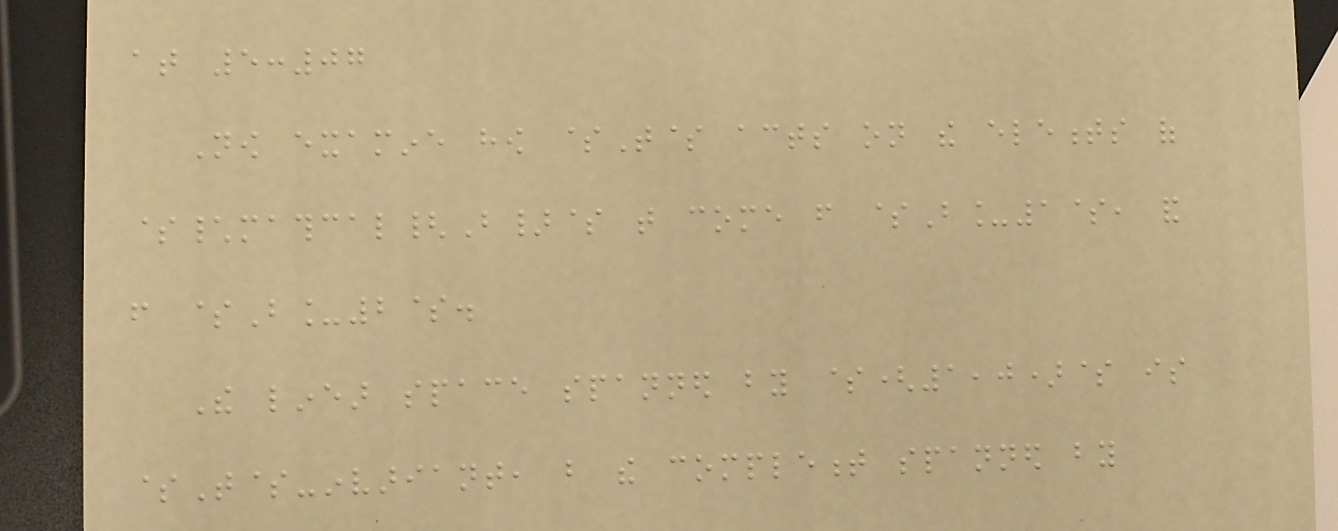at 5:07
Now examine how $T$ acts on the elements of
$\mathcal{B}$ that come from $B_1$, and
from $B_2$.
The linear space spanned by $(1,0)$ is
$T$-invariant, but the complement spanned by
